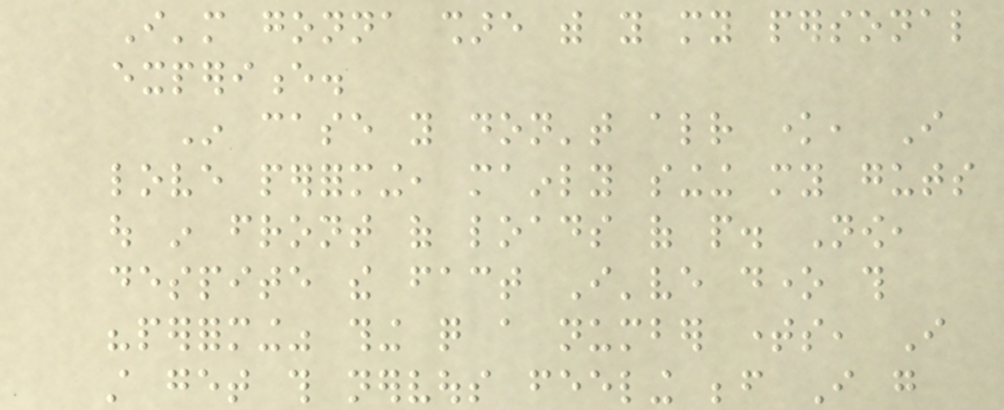I'm gonna share with you my personal
experience.
In case you don't already know, I
love performing, mainly singing my guts
out in front of loads of people. Now,
despite the fact I've done this
"performing" thing quite a number times, I
still get this nervous feeling before I go
